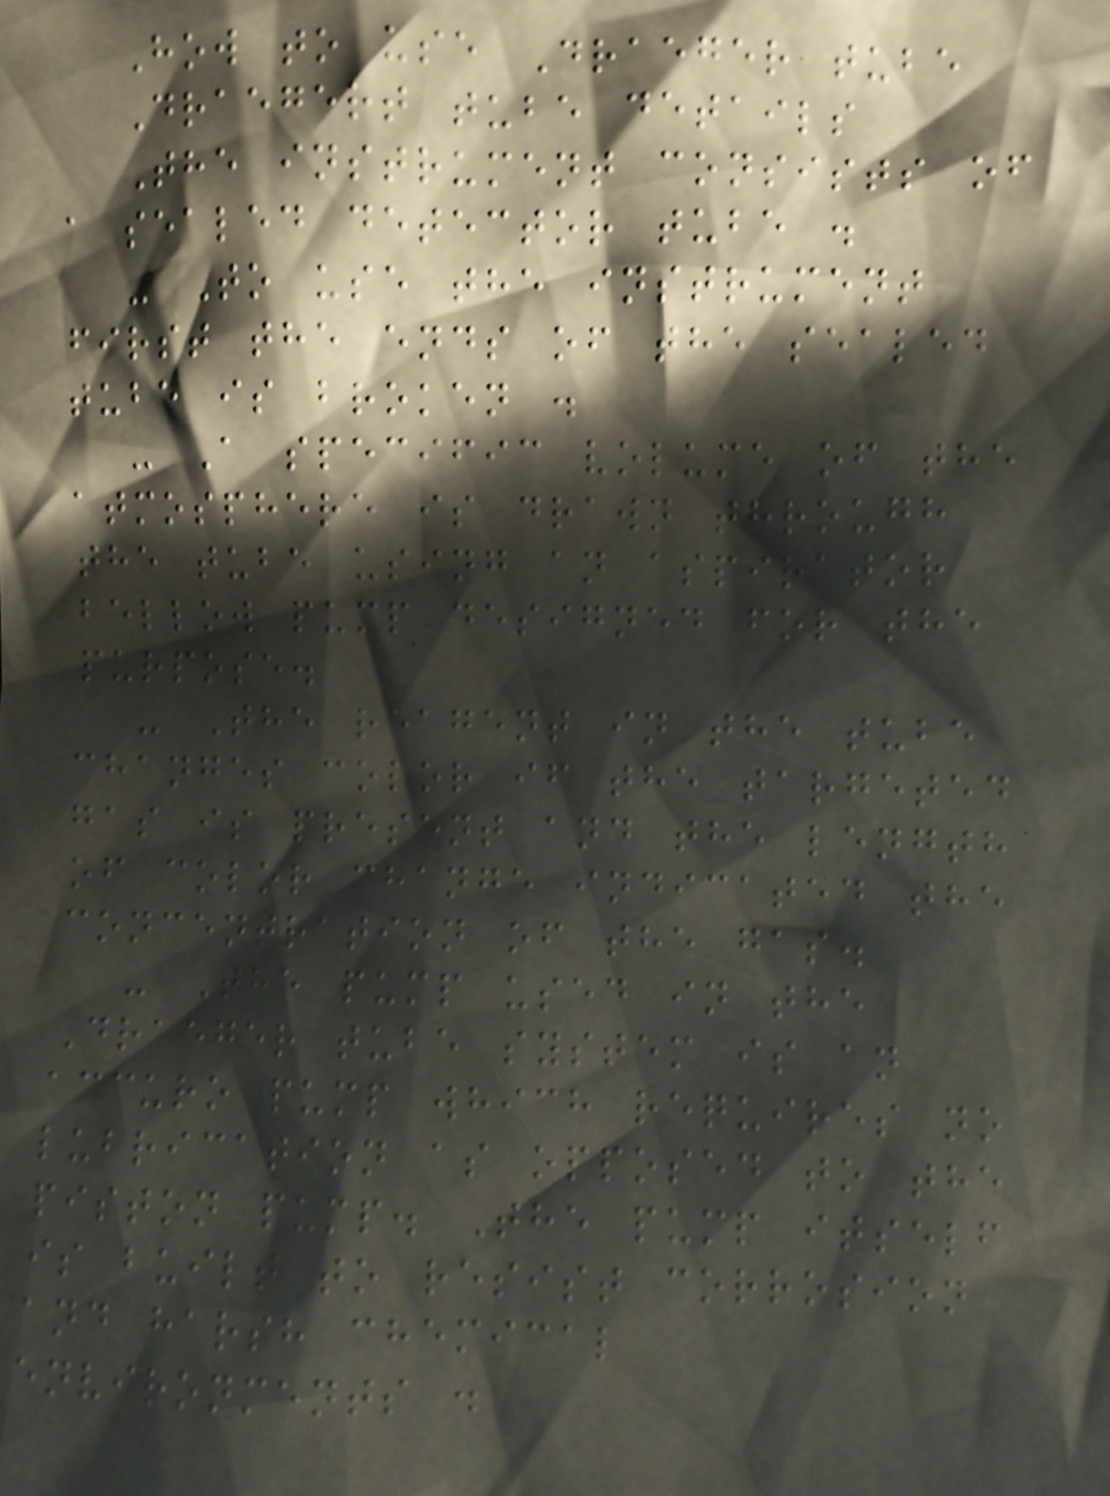How to use Draeger tube
Draegert tube details
The instrument consists of
a sealed detector tube .
- To use the instrument
first the ends of the sealed
tube is broken .
- A specific volume of the
atmosphere is drawn through
the tube using an aspirator
bellow pump designed for the
purpose.
- The reagent in the tube
changes color if the targeted
gas is present and the length
of color change indicated the
concentration of the gas.
- The pump used in the
Draeger tube system is an
accuro pump which requires no
lubrication as opposed to the
piston pump. The pump itself
is built to resist corrosion
and harsh chemical
environments .
